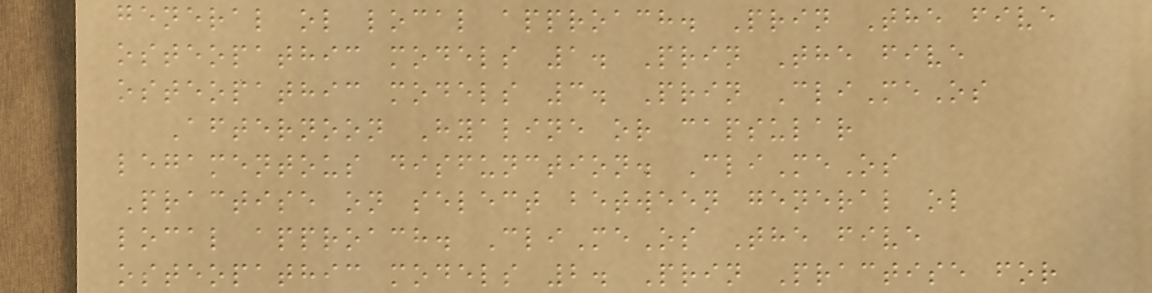general ol local approach. Prin The five
osteopathic models 1. Prin The five
osteopathic models 3. Prin CliMeOs
Afternoon Hyaline or capsular
legamentous disfunction. CliMeOs
Practise on select between general ol
local approach. CliMeOs The five
osteopathic models 2. Prin Practise for
